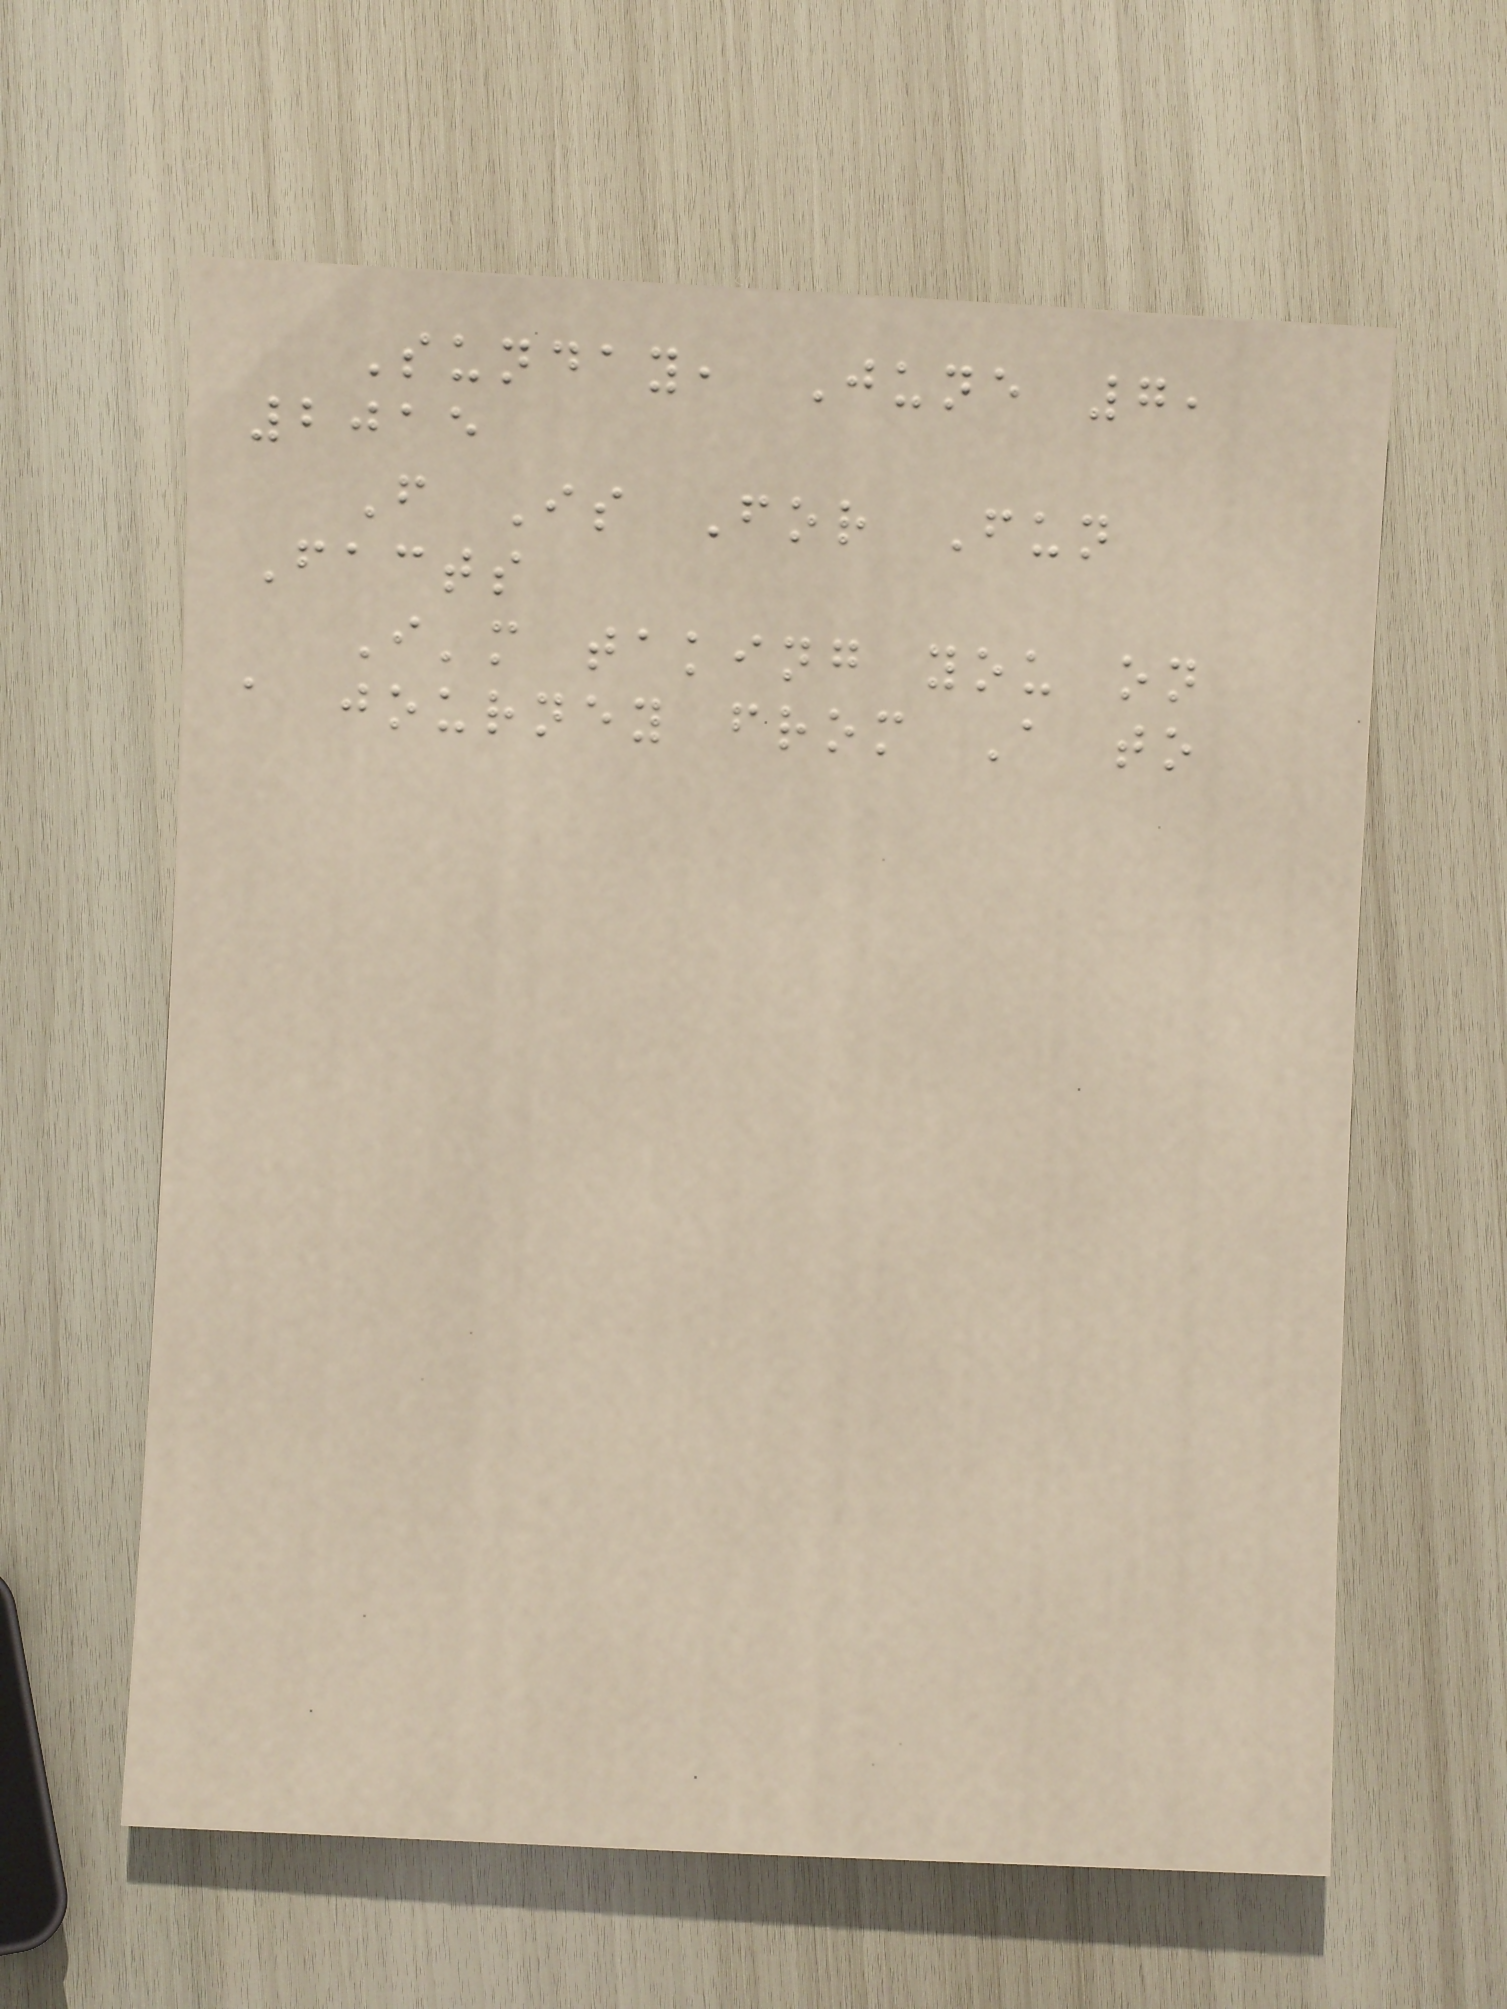Sunday, June 7,
2015
F Is For Fun
Facts
I'm taking you on
a journey from A to
